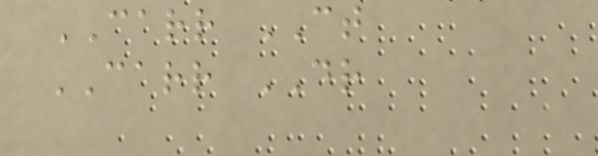CARR CT
CARR DR
